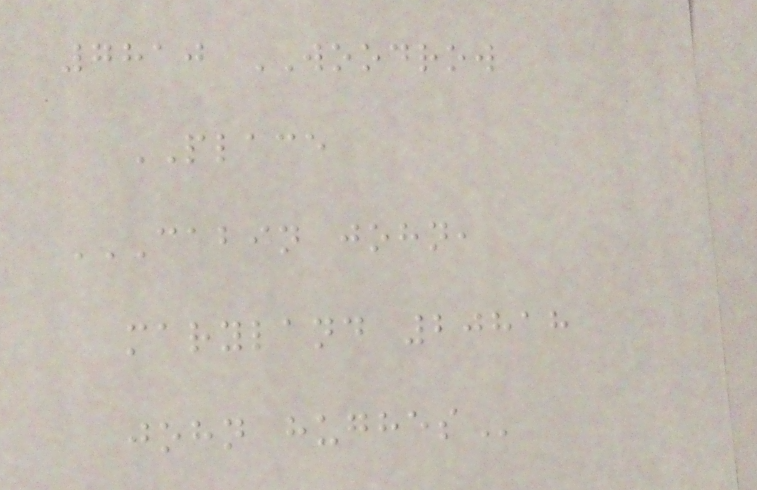7810 WOODROW
PLACE
CABIN JOHN,
MARYLAND 20818
JOHN HUGHES
